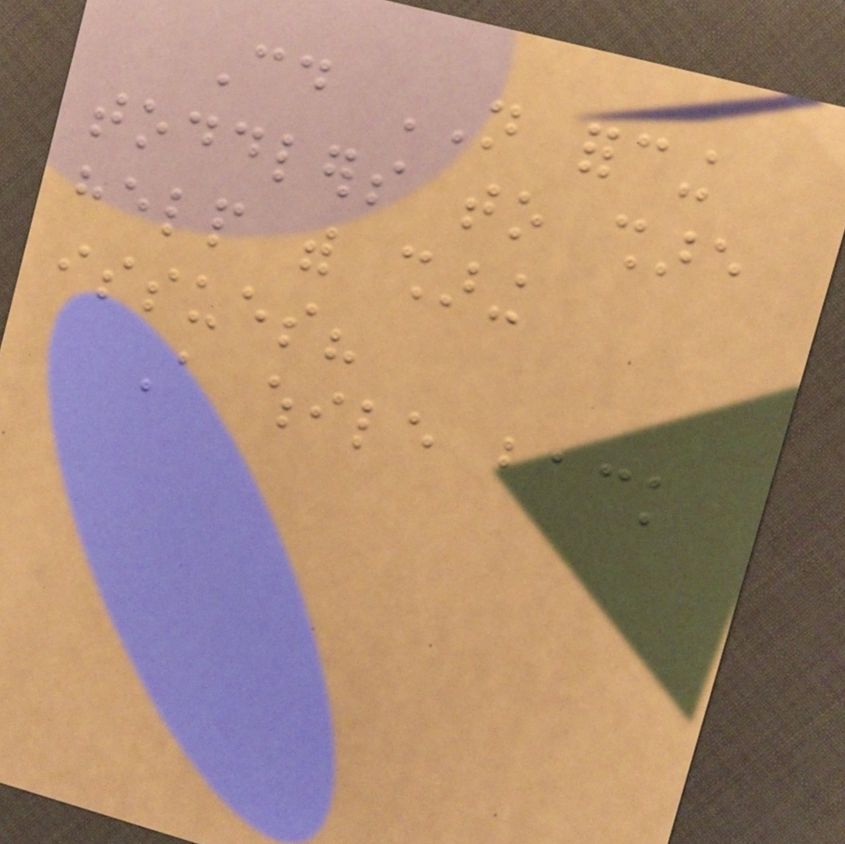Could NOT forcing
toddlers to share
help with sharing
issues?
A while back
